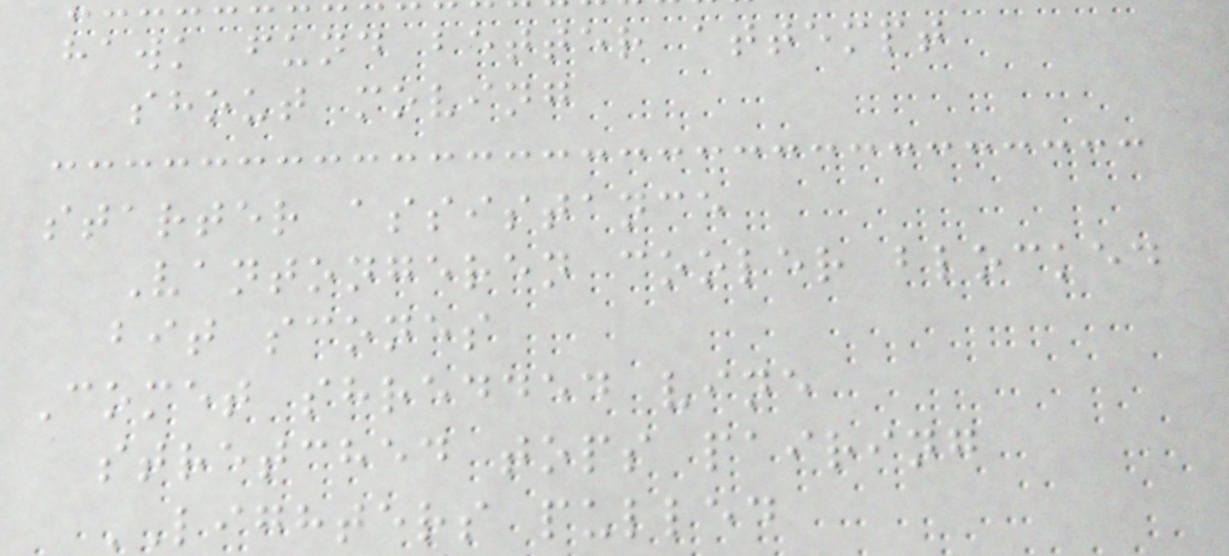hawk fund better attempt
shout moving
starter assistance
Vantongeren cooler blocked
bit scones
Comet shredded vine
stretched tops pairing
LIGHTERS pulled
